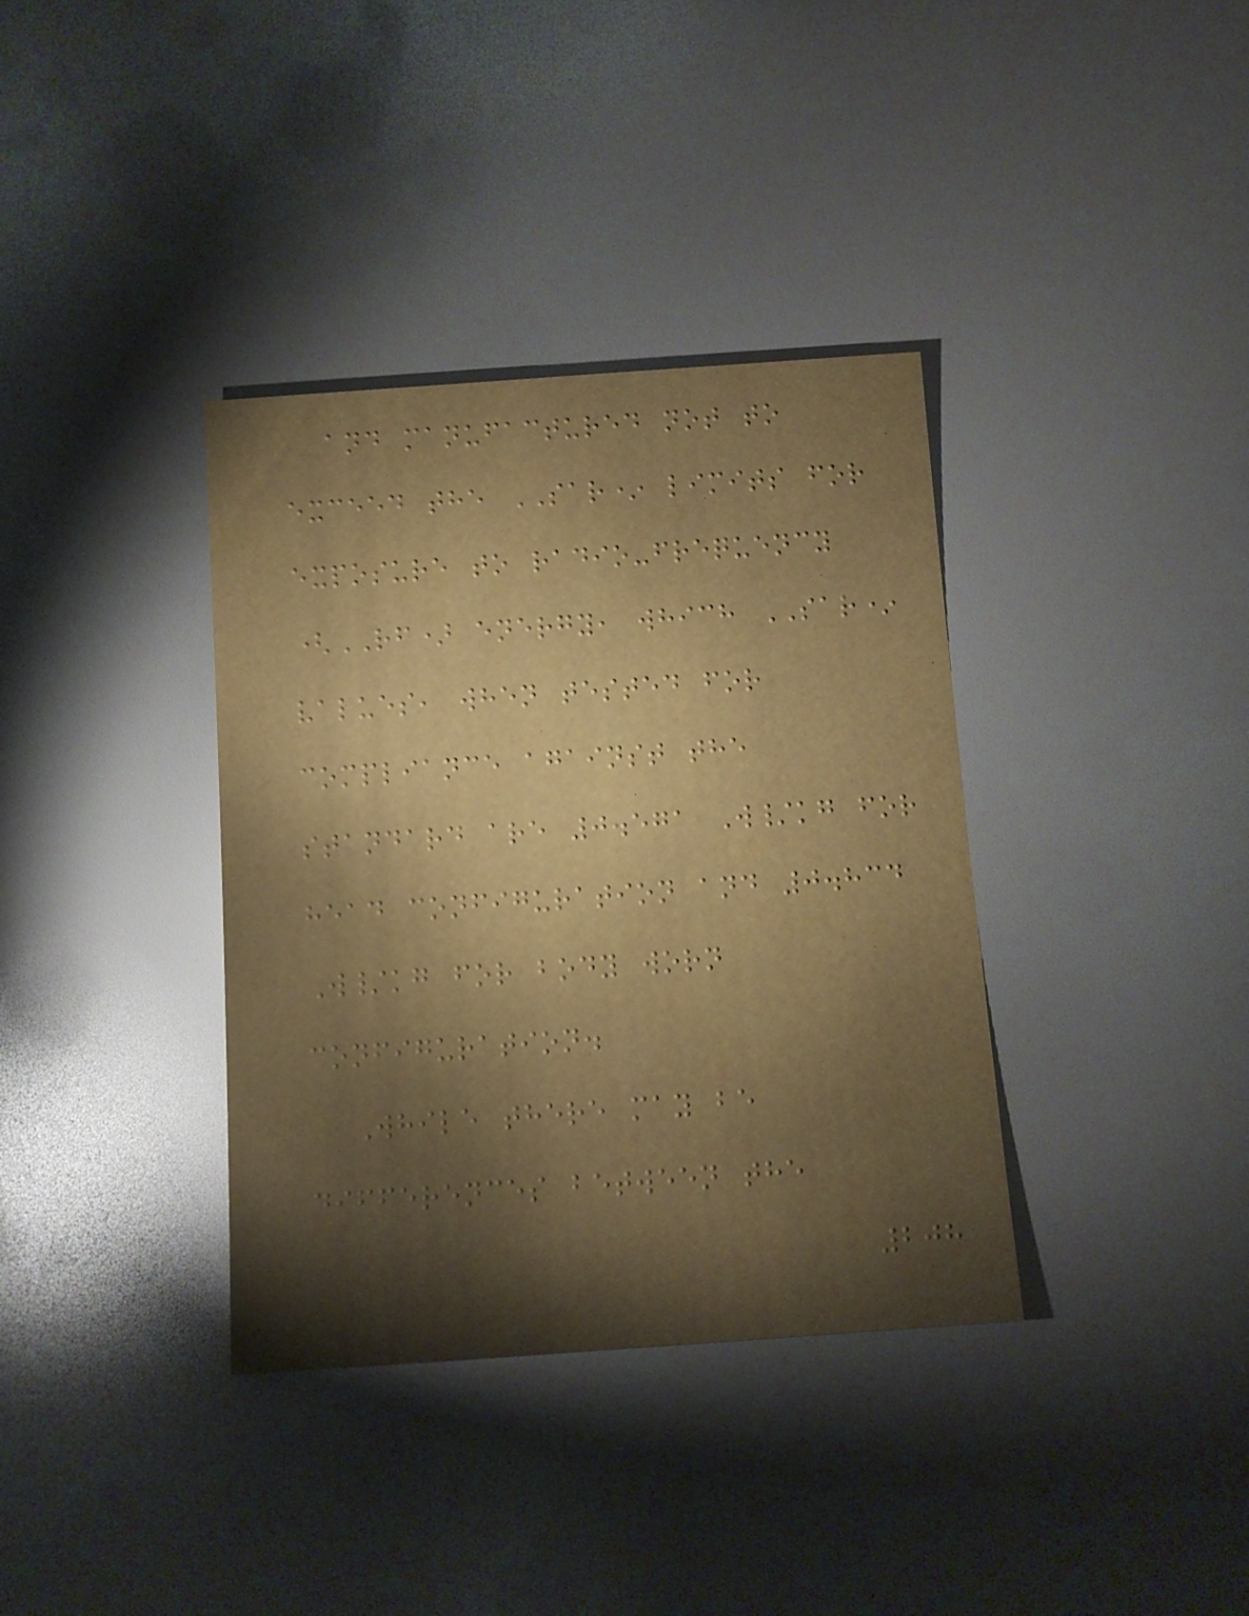and manufactured not to
exceed the SAR* limits for
exposure to radio-frequency
(RF) energy, which SAR*
values, when tested for
compliance against the
standard are 0.571 W/kg for
head configuration and 0.834
W/kg for body worn
configuration.
While there may be
differences between the
208
